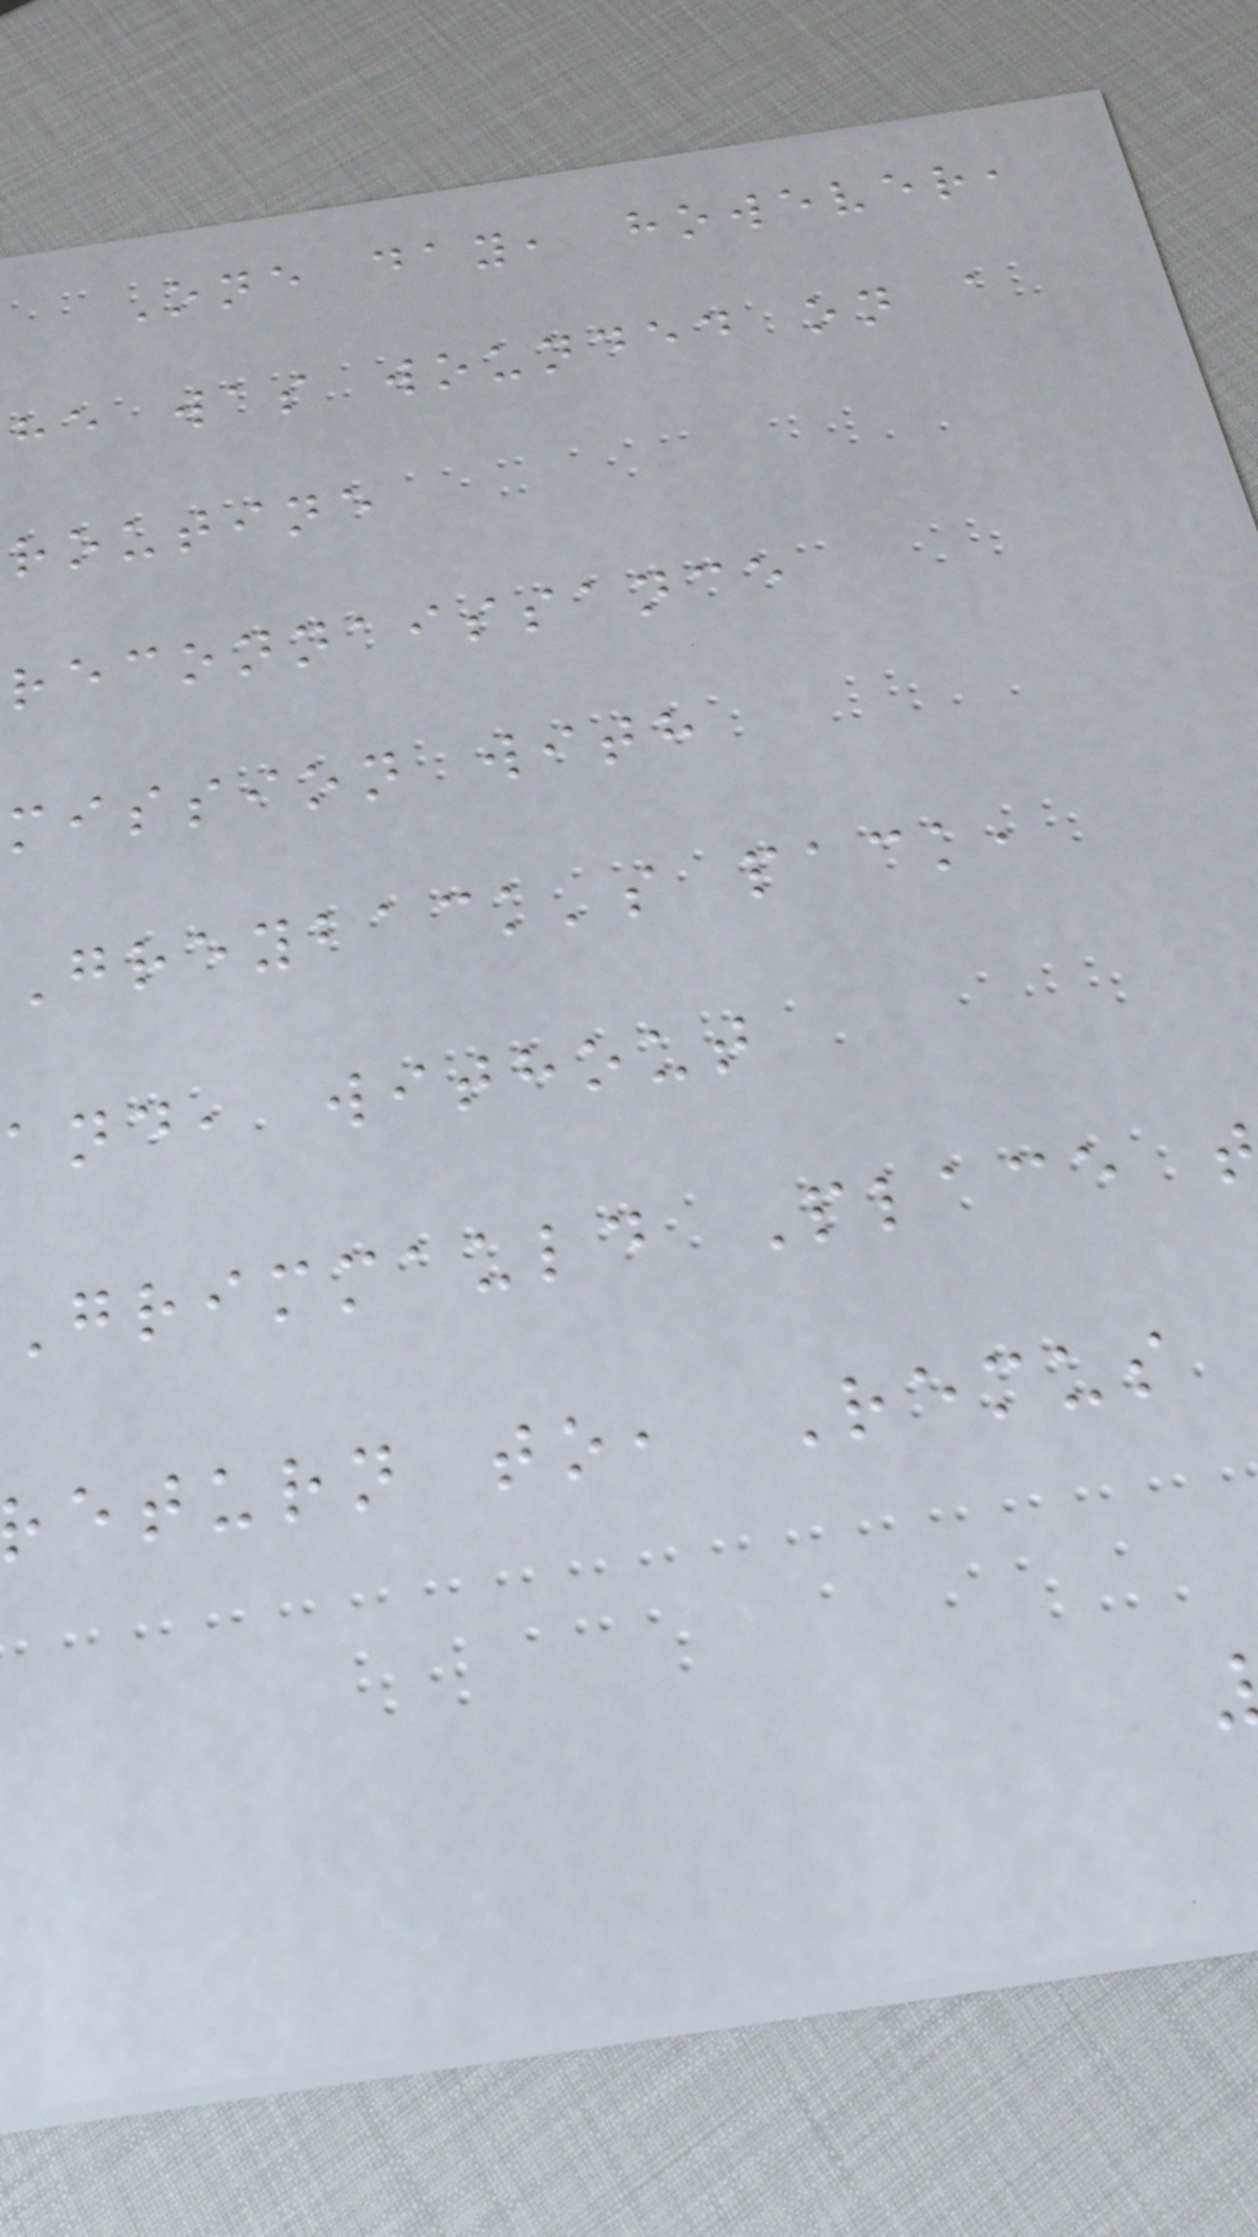One day, however,
he was wounded on a
routine
reconnaissance
mission with
Greyback's pack,
and, without
Grimmauld Place
return to, Remus
